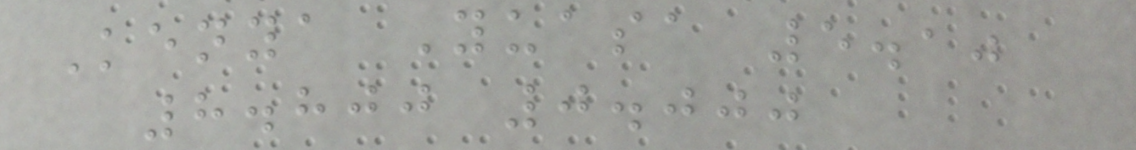Kenya Yuasa 5.10
8.800 0.000
